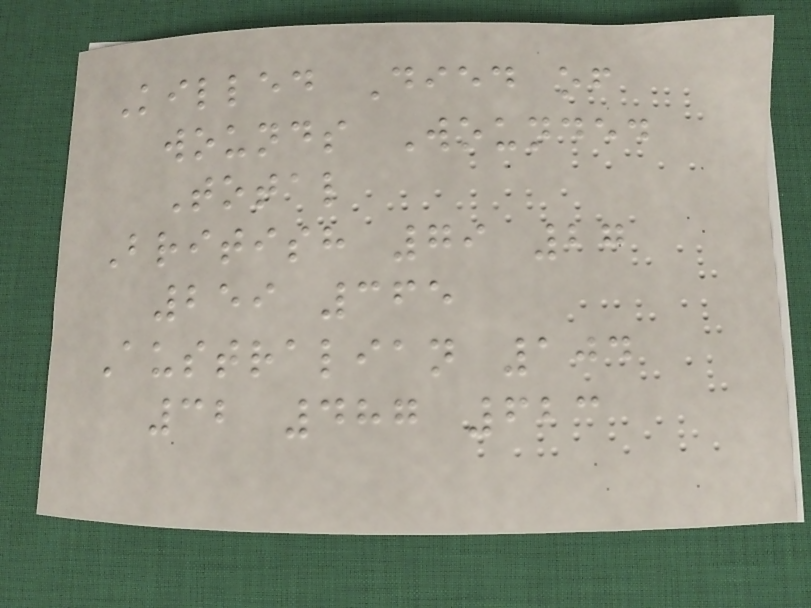Killed Died of
wounds Wounded
Total
British 79 27
259 365
Australian 104
32 487 623
